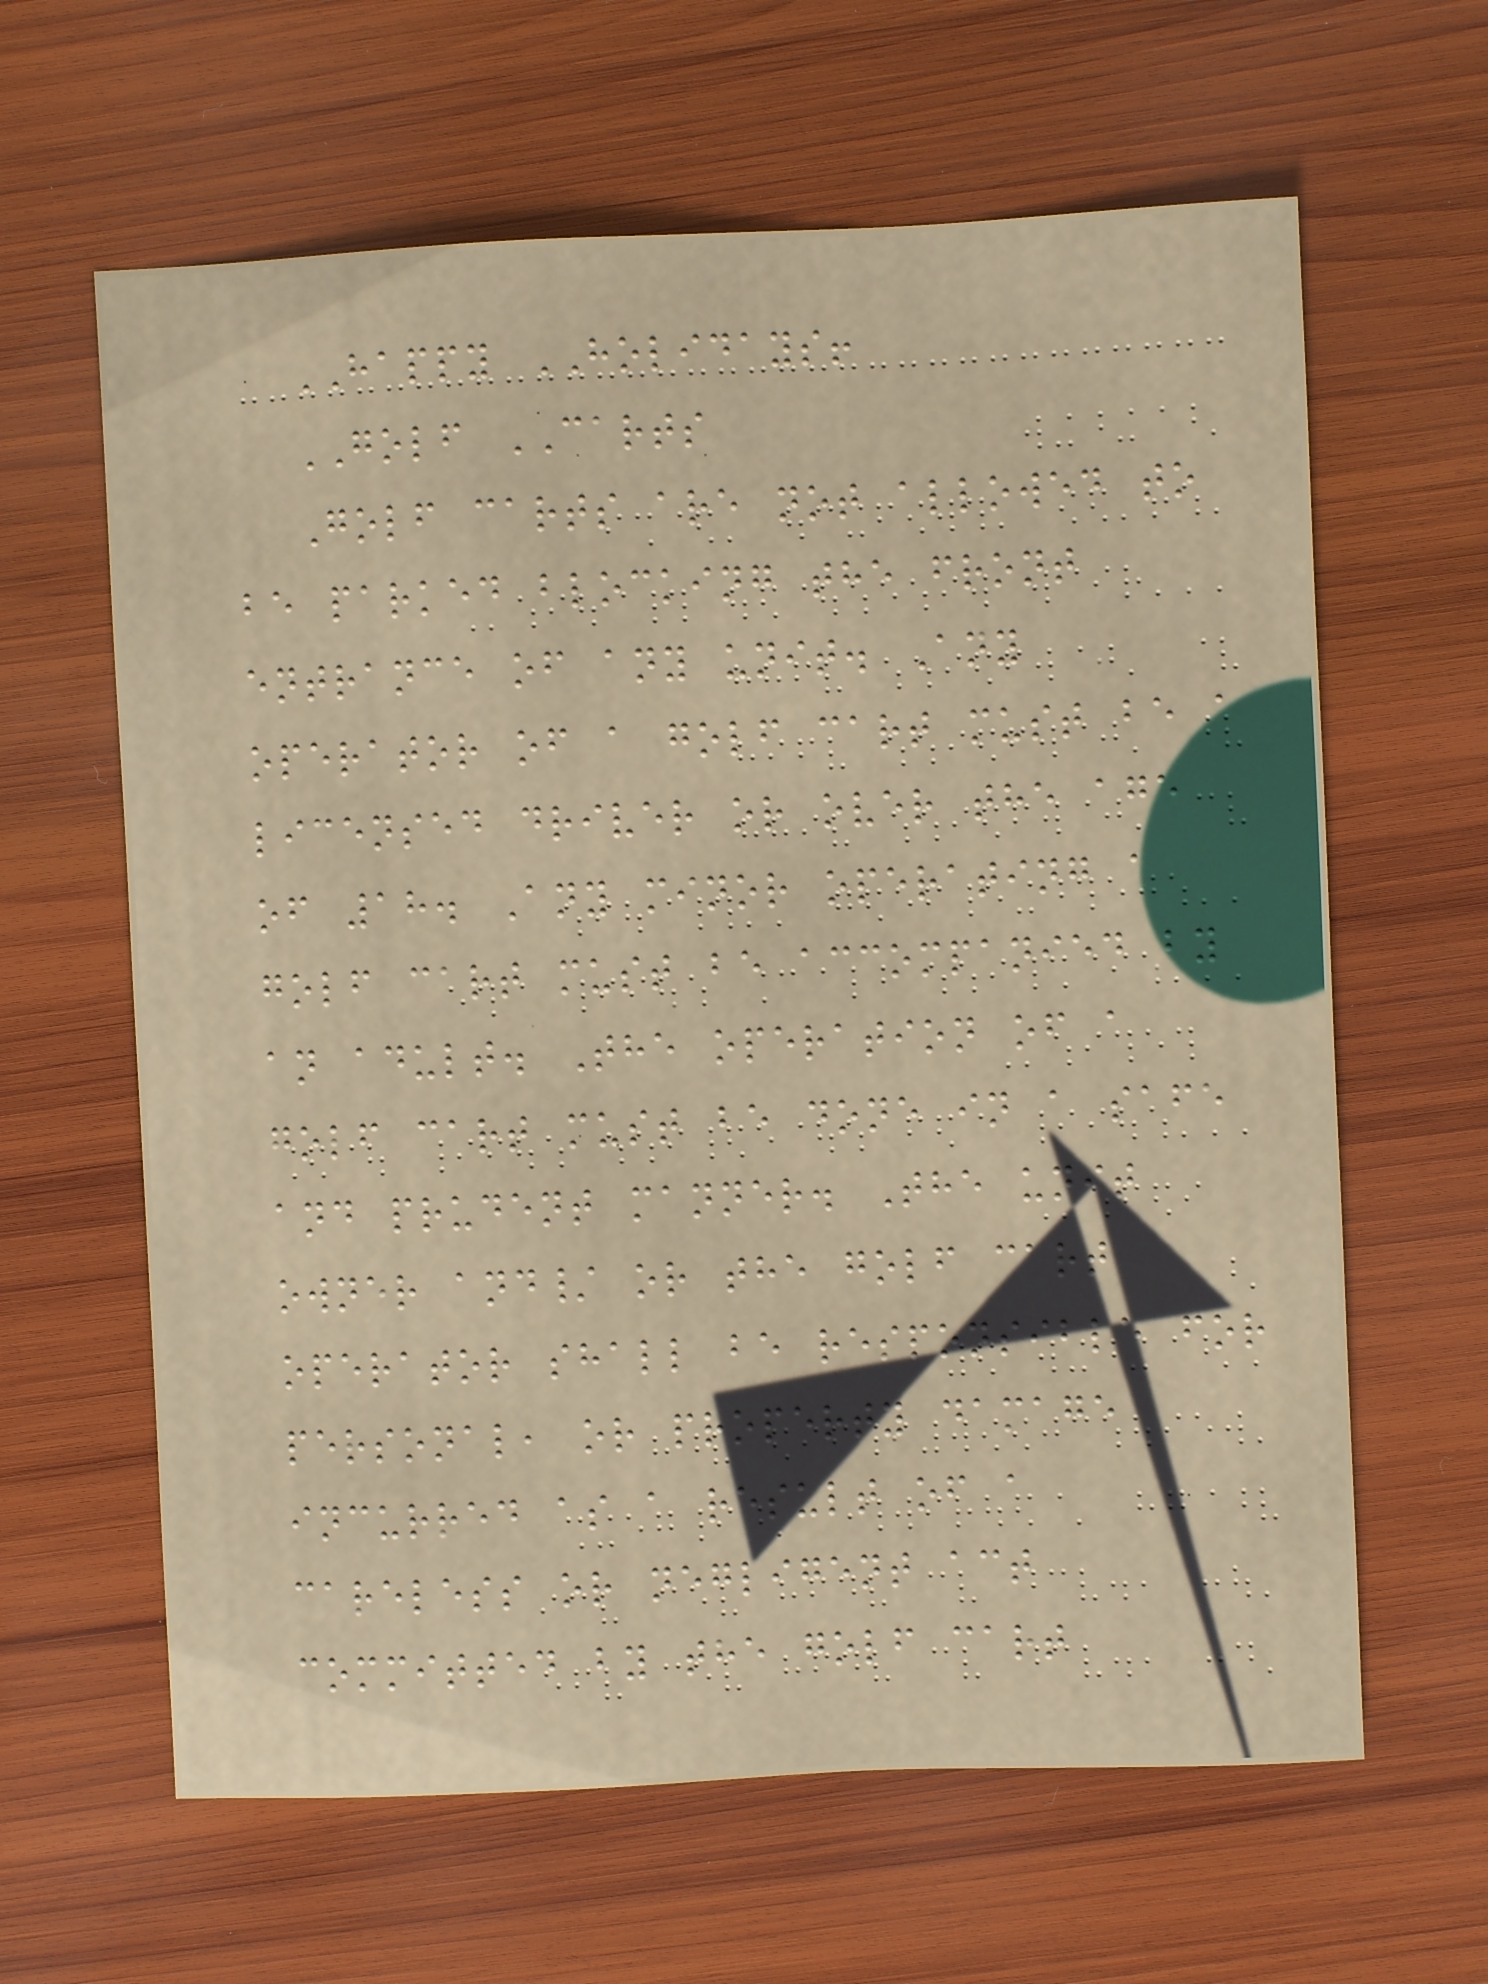HAPPY HOLIDAYS!
GOLF CARTS
Golf carts are not allowed to
be parked blocking the front
entrance of any unit. Any
operator of a golf cart must be a
licensed driver or over the age
of 18. Any minor operating a
golf cart must be accompanied by
an adult. The operation of a
golf cart must be done in a safe
and prudent manner. The unit
owner and/ or the golf cart
operator shall be responsible for
personal, or property damage
incurred as a result of a
careless or negligent act
committed by the golf cart
